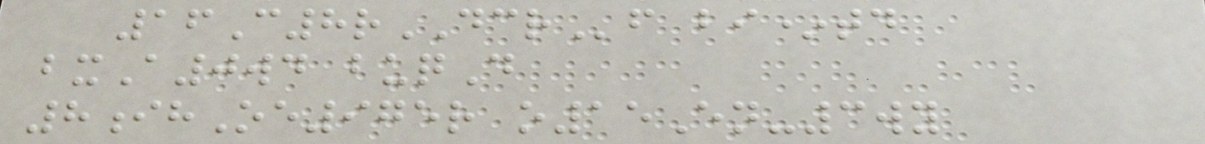16C8rDCRf bi*td
bxA0wd buqD
8ihOe975r o15En-3wy
